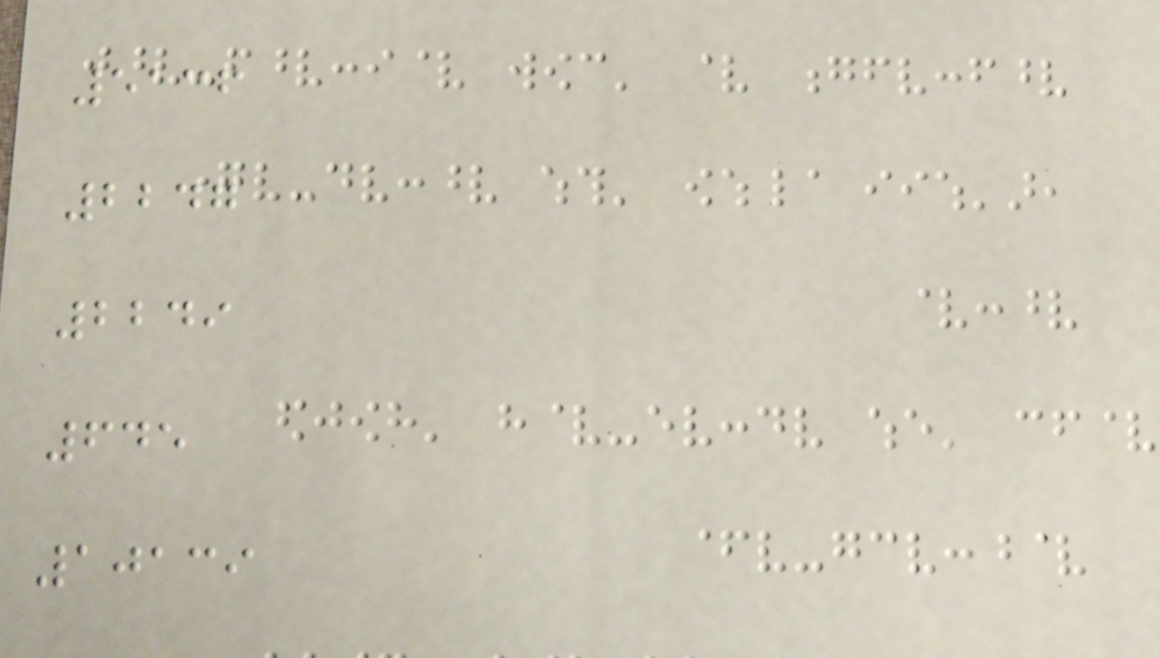5136
2247
2249
645
10139
